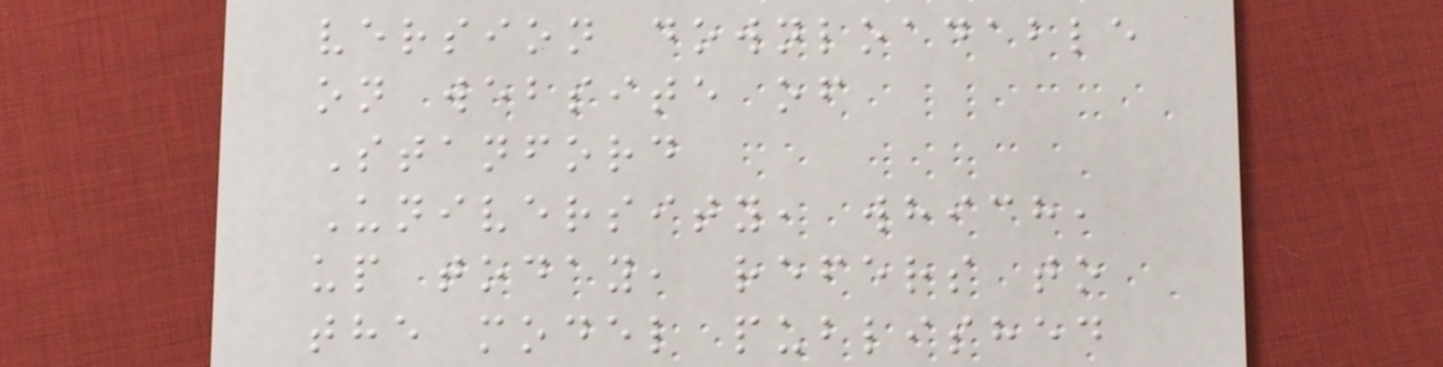version downloadable
on website of
Stanford
University, which,
up today, refers to
the model published
